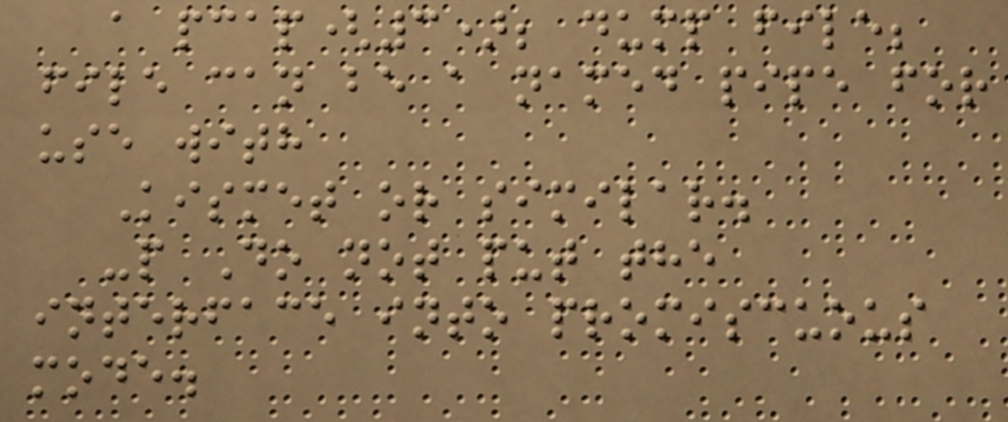a pcap(3); dump file;
file can be a named pipe for
use with
Kismet or similar.
-p Do not put the
interface into promiscuous
mode.
